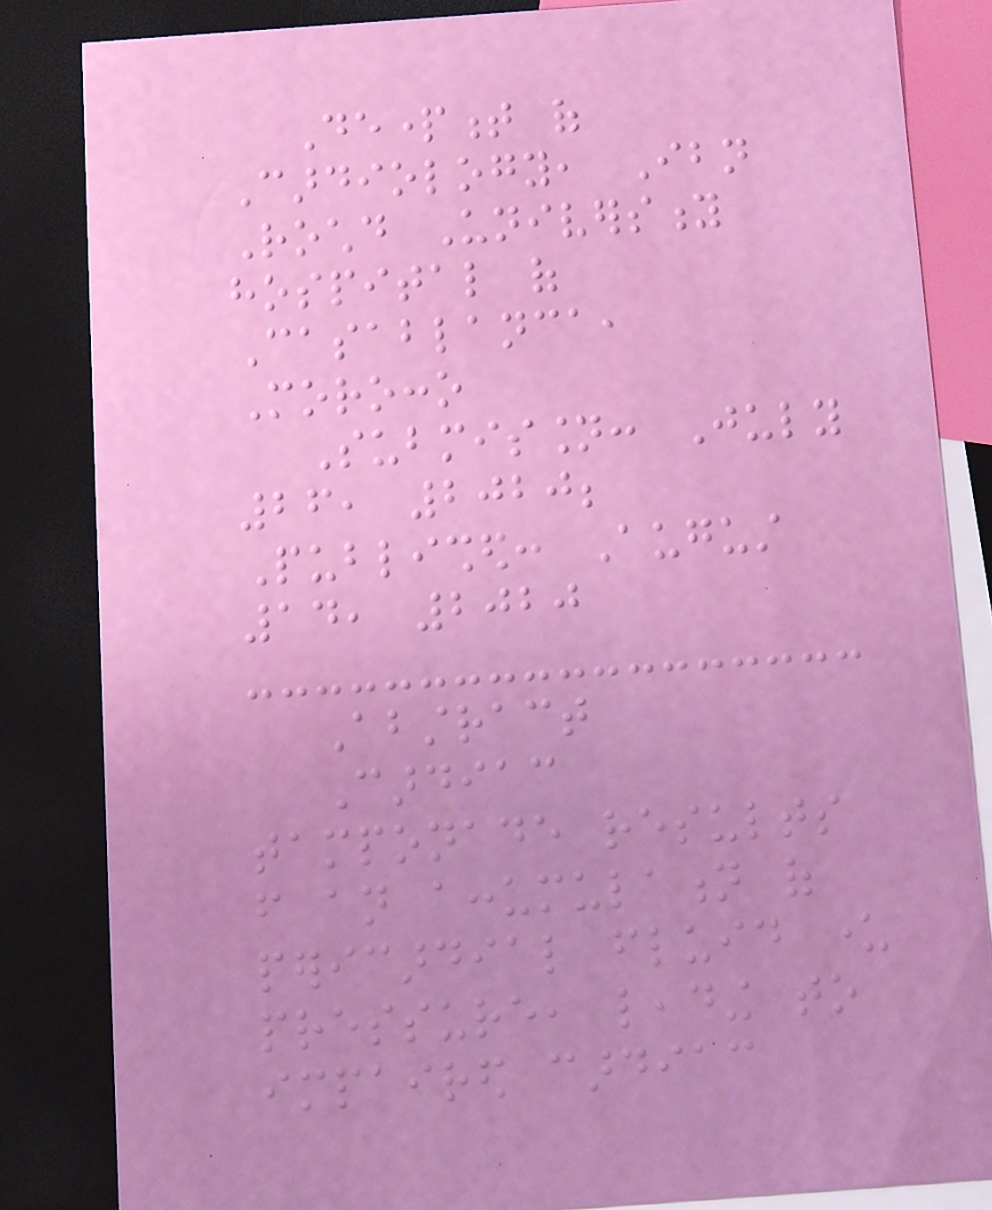Department of
Cardiology, Ibn
Rochd University
hospital of
Casablanca,
Morocco
Submission: July
26, 2020;
Published: August
14, 2020
Abstract
Cardiac
tamponade results
from an accumulation of
pericardial fluid under
pressure, leading to
impaired cardiac
